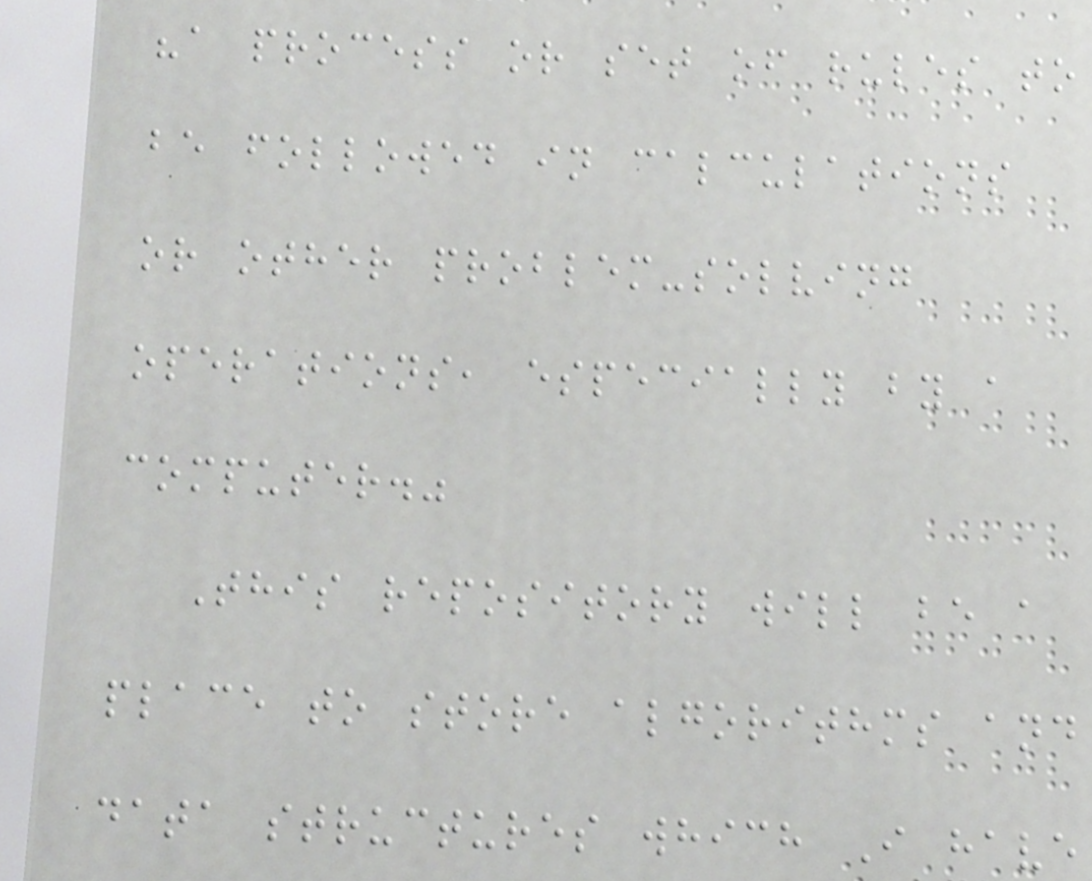"a process or set of rules to
be followed in calculations
or other problem-solving
operations, especially by a
computer."
This repository will be a
place to store algorithms and
data structures which I have
